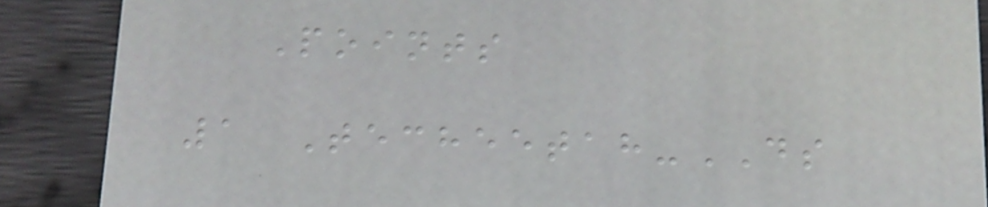Points
1 Techeetah-DS
